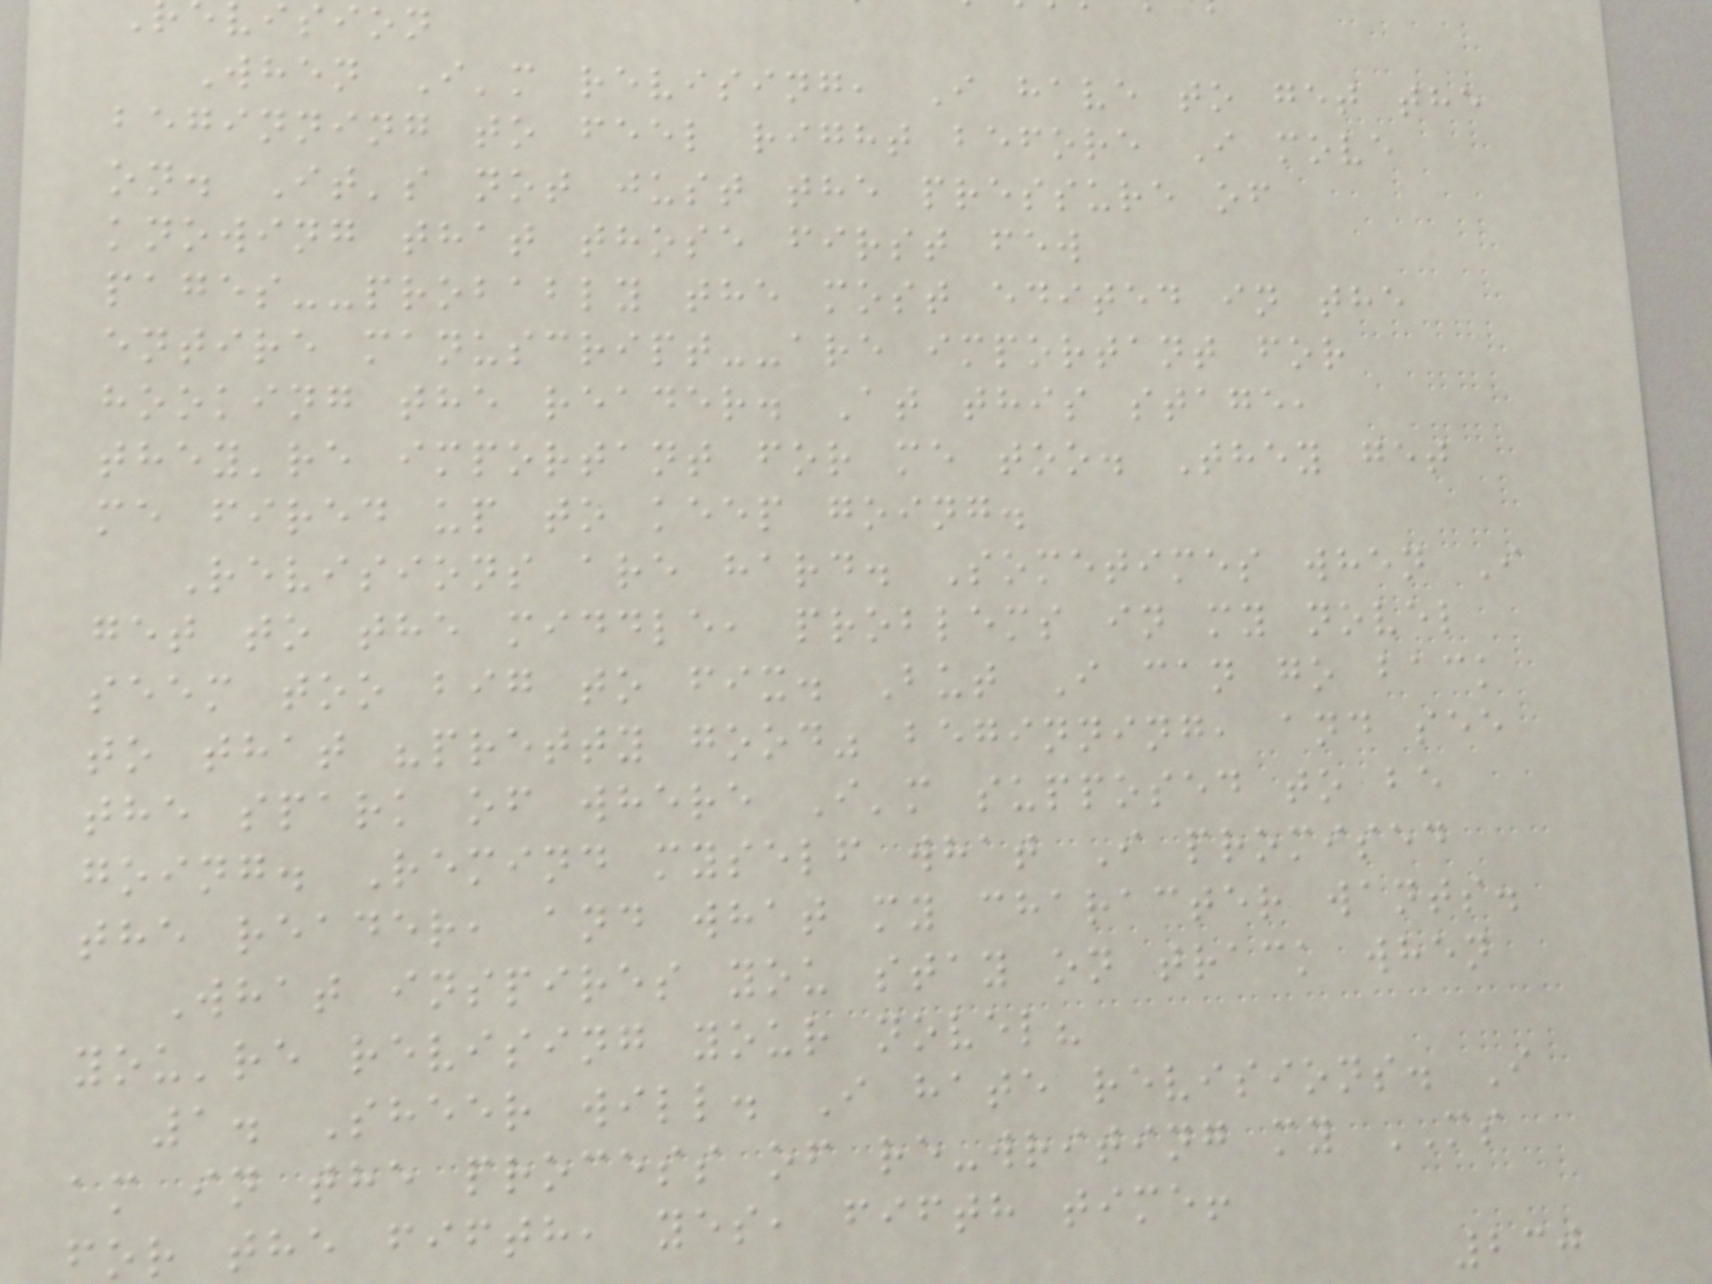ision
When I'm revising, I have to get the
beginning to feel right before I move
on. It's not just the pressure of
knowing that those first few
pages--probably the most edited in the
entire manuscript--are important for
hooking the reader. At this stage,
they're important for me too. They get
me fired up to keep going.
Revisions are hard. Sometimes when I
get to the middle, problems in my novel
seem too big to fix. But I can go back
to that "pretty good" beginning, and see
the spark of where I'm supposed to be
going. Remind myself what I promised
the reader, and what my character wants.
What inspires you stay on track when
you're revising your novel?
1. Sheer will. I hate revisions. I
am in the process of re-writing my MS
for the fifth, yes, fifth time!
230
